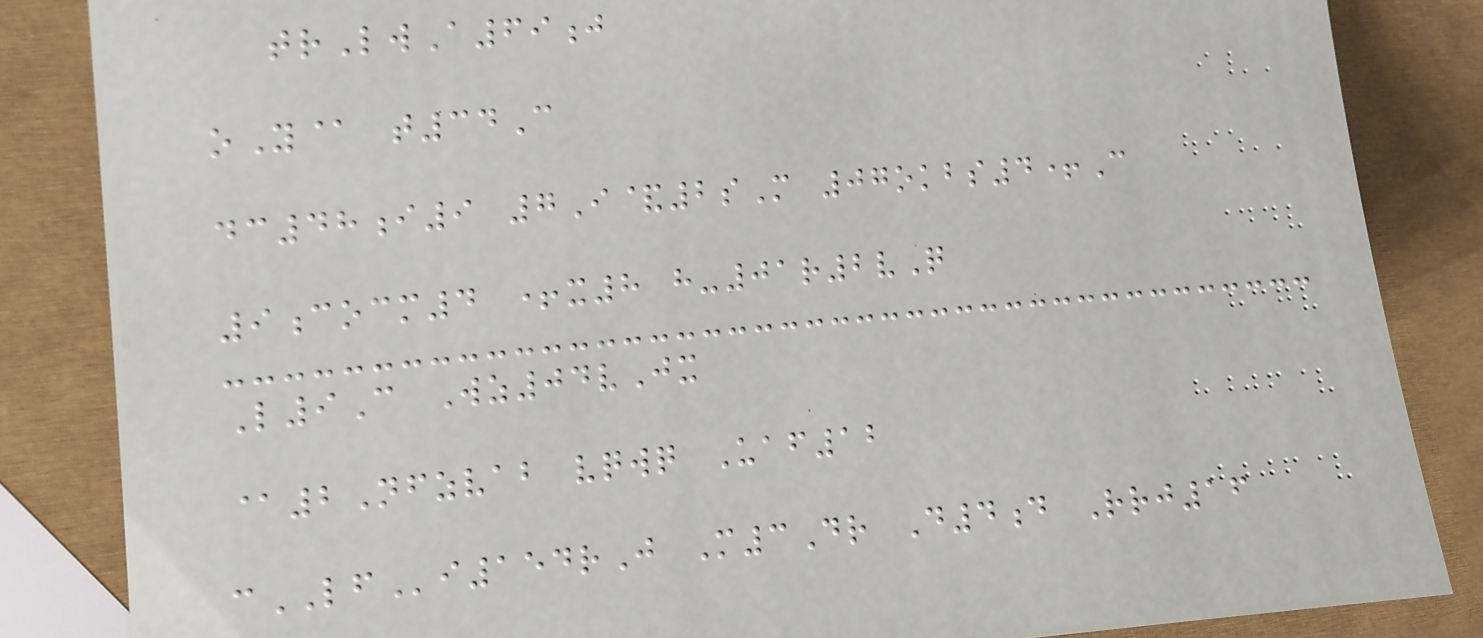trLwA69j
oY@ t34C
dc48i9 7I&2sM 07okbs4+C
9cocm4 +x8 h-01r2vQ
L9C Wz04vJx
@2Nfzvab vqwq Uaf12
cLFi154rJ M3Dr D4d Rrj16
